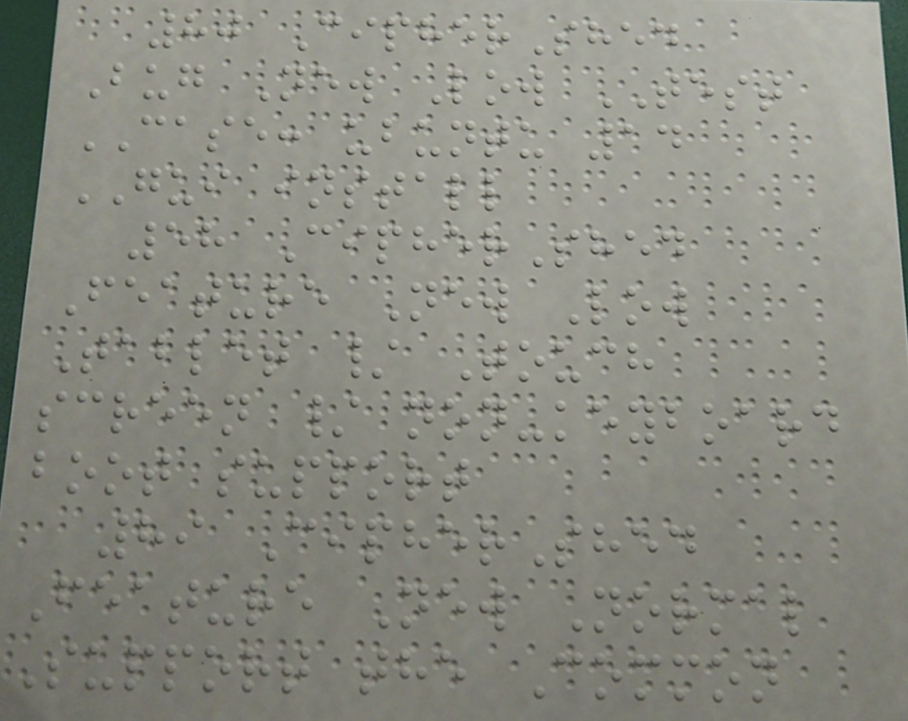80 CipherShed
Bug New Low TEST
CASE: ubuntu 14
GUI install
58 CipherShed
Feature New Low
Tablet / Touch
screen / non-keyboard
boot support
89 CipherShed
Feature New Normal
Support the Common
